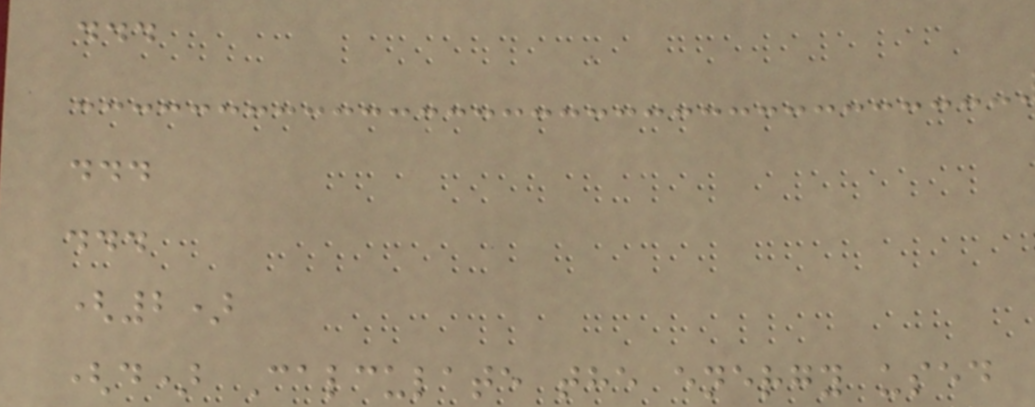...
...
...
(2)
(d) Calculate the energy used
